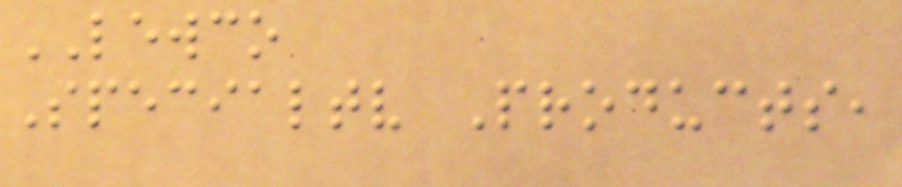LEWCO
Specialtv Products,
